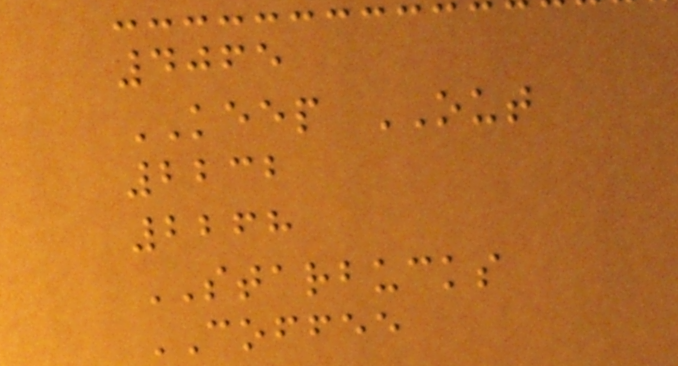4065
KEEP OUT
2232
2268
STARBUCKS
COFFEE
